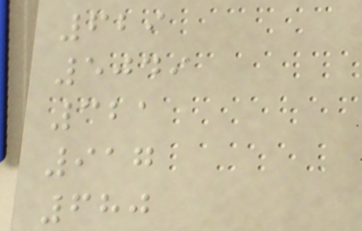629
5049
321
917
680
